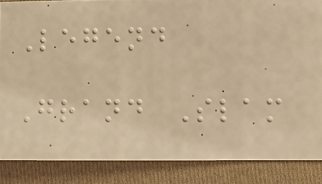Legend
Grand Slam
